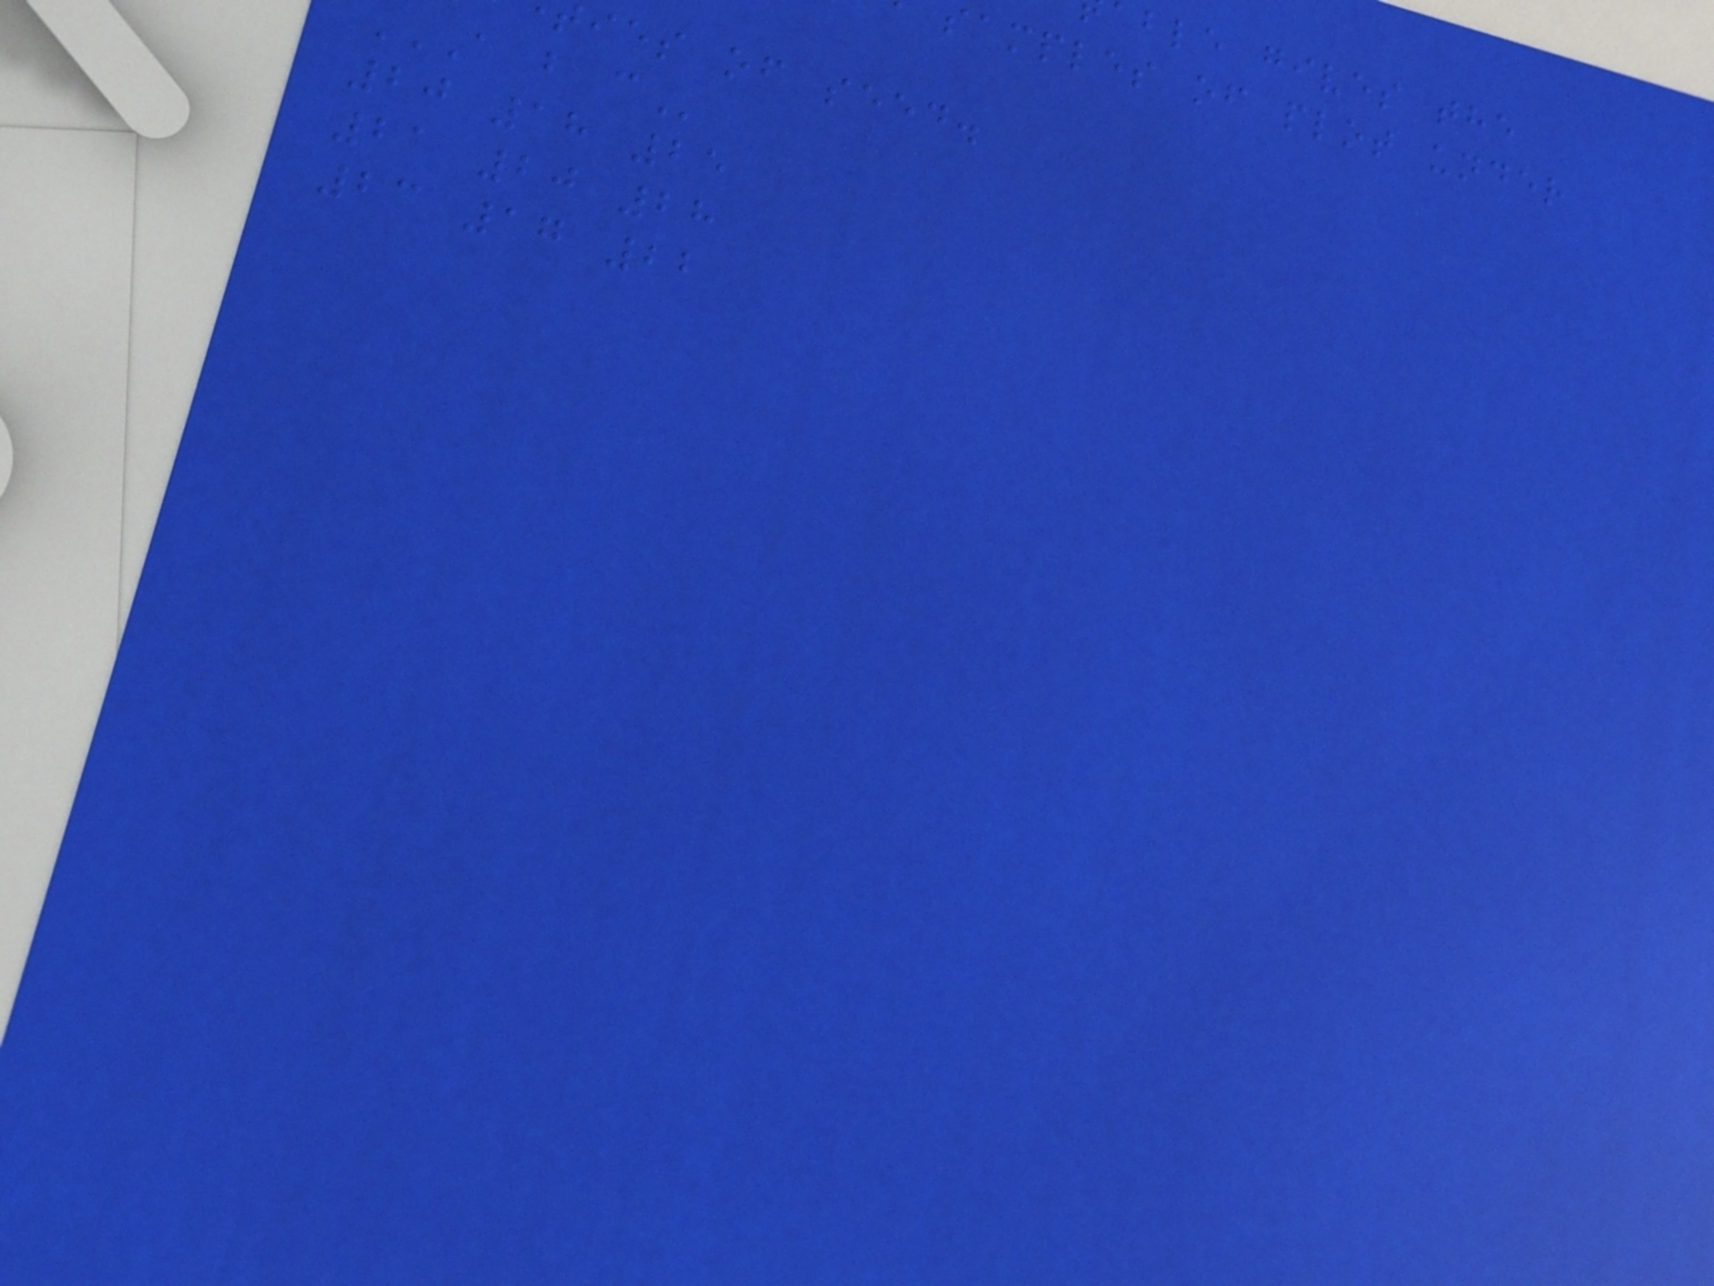ble gives the
samples of plot under
ies of seed.
A B C
20 18 25
21 20 28
23 17 22
